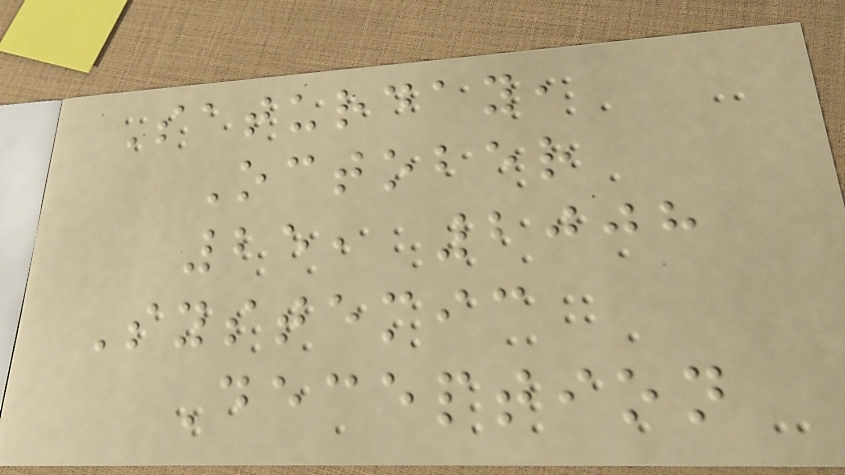Saturday,
October
25, 2008
Systemic
Deception
